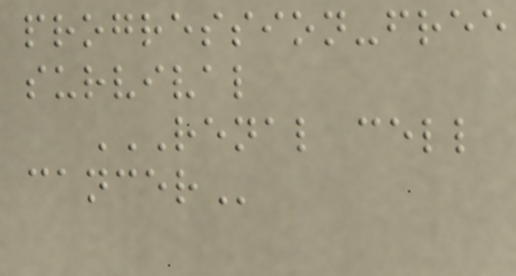progression-free
survival
RENAL CELL
CANCER
